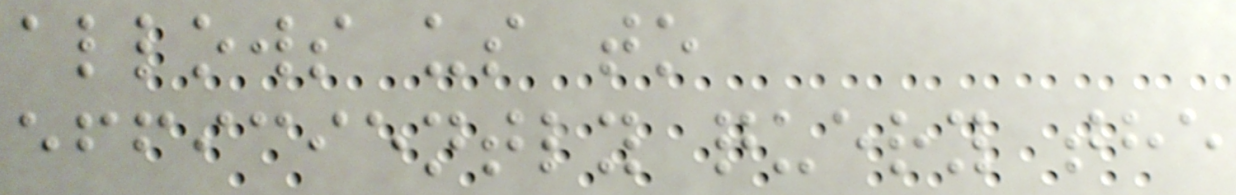allows us to
efficiently query the
